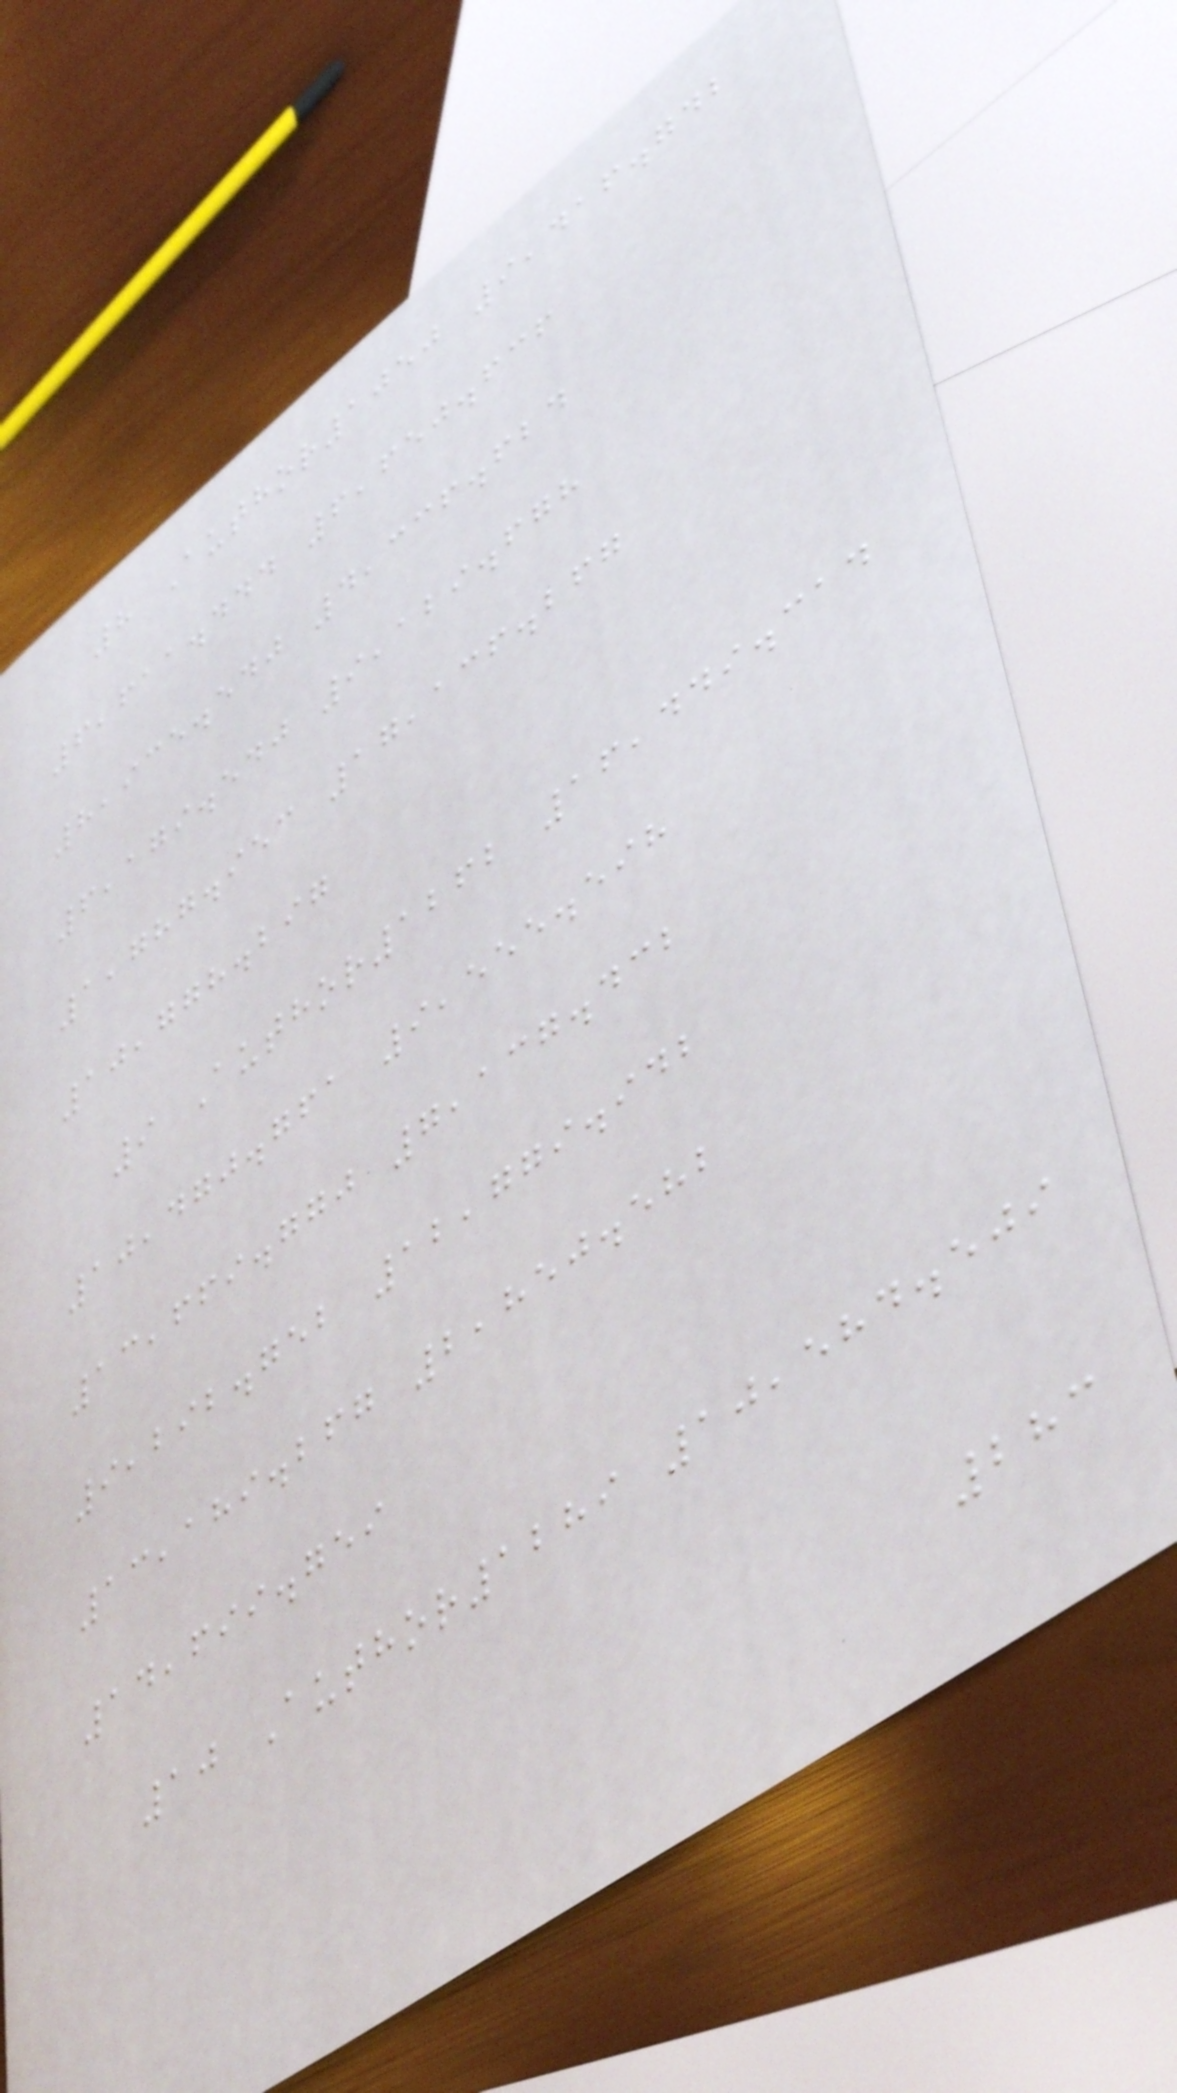8 Author1050 9,416.742
6,611.444 6,650.636
8,935.540 4,336.624
6,179.540 9,129.678
1,787.953 17,136.267
10,778.297
9 Author1262 16,449.314
10,470.761 9,555.598
13,669.770 7,137.432
9,292.752 12,779.942
13,189.267 2,850.582
14,699.759
10 Author1289 10,584.509
283
